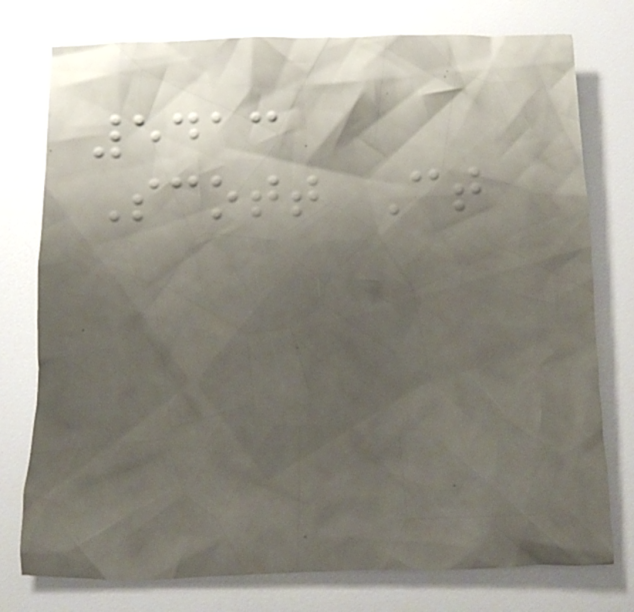5413
Scott Ct
